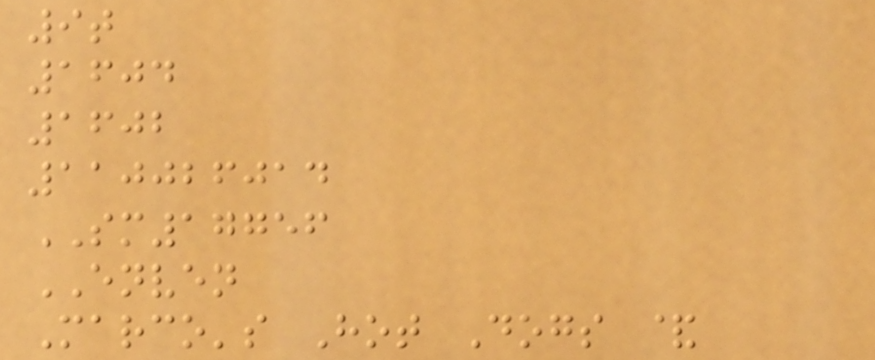9t
1604
1602
110026014
SM17756
ENVEN
Marco's Hot Dogs &
